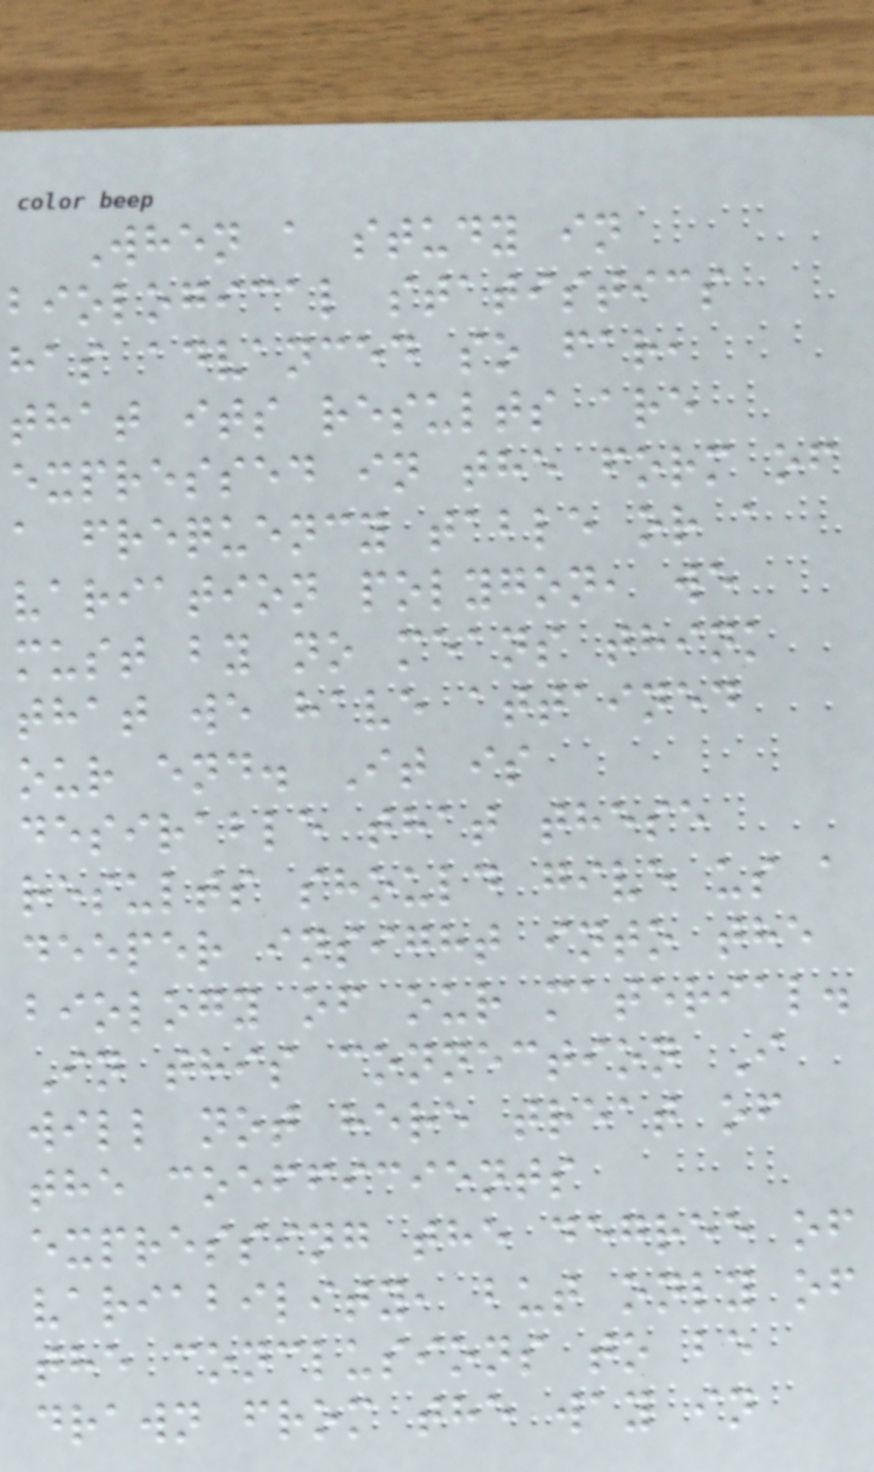When a study in
biological statistics
has advanced so far,
that its results are
expressed in the form of
a frequency table or a
variation polygon, we
must by no means think
that we have attained
our end. It is
desirable that these
results should give us a
deeper insight into the
biology of our material.
In this connection I
will not here treat of
the coefficients
expressing the degree of
variability, but only of
the conclusions to be
drawn from the way in
